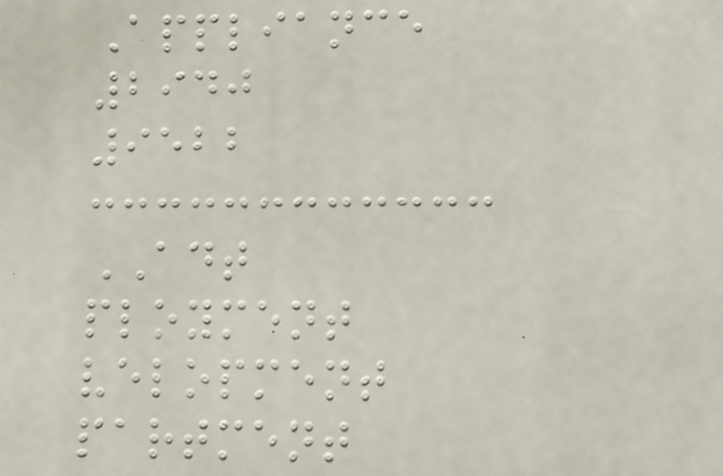Appliance
2940
9522
ADT
ployment
velopment
partment
